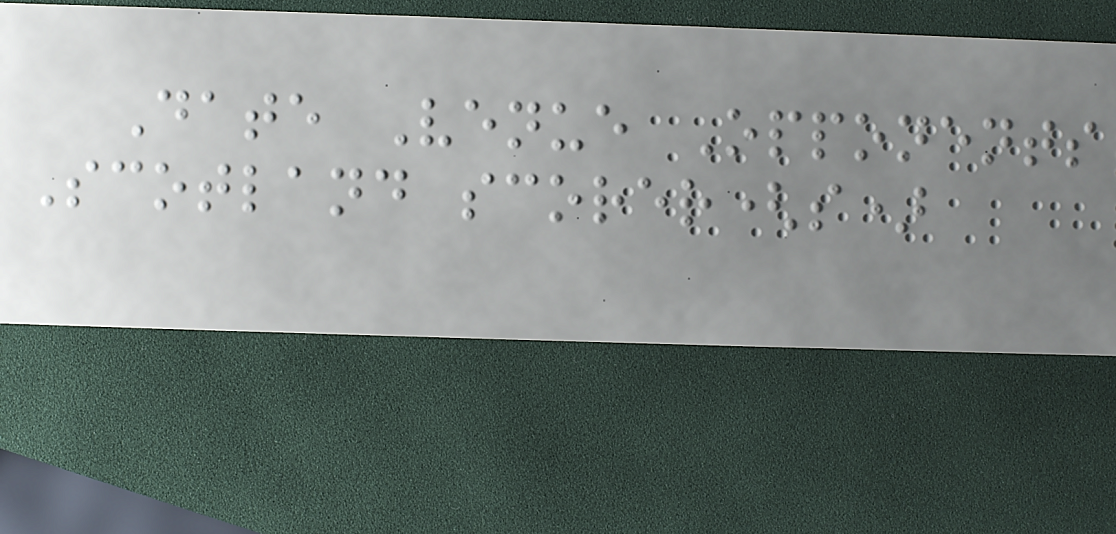Date Venue Opponents
Scotland scorer(s)
